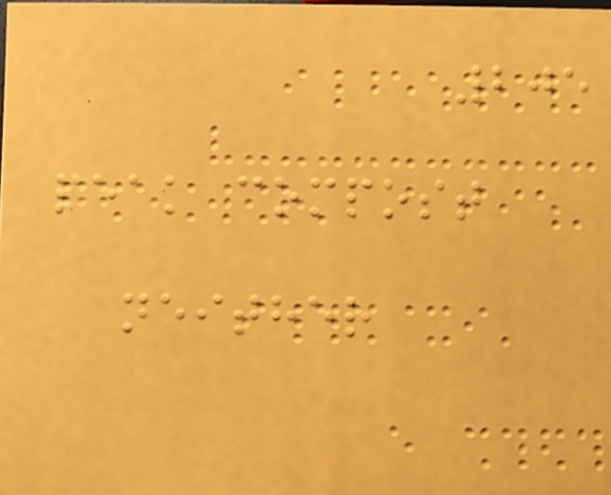205
peak compost
neither
